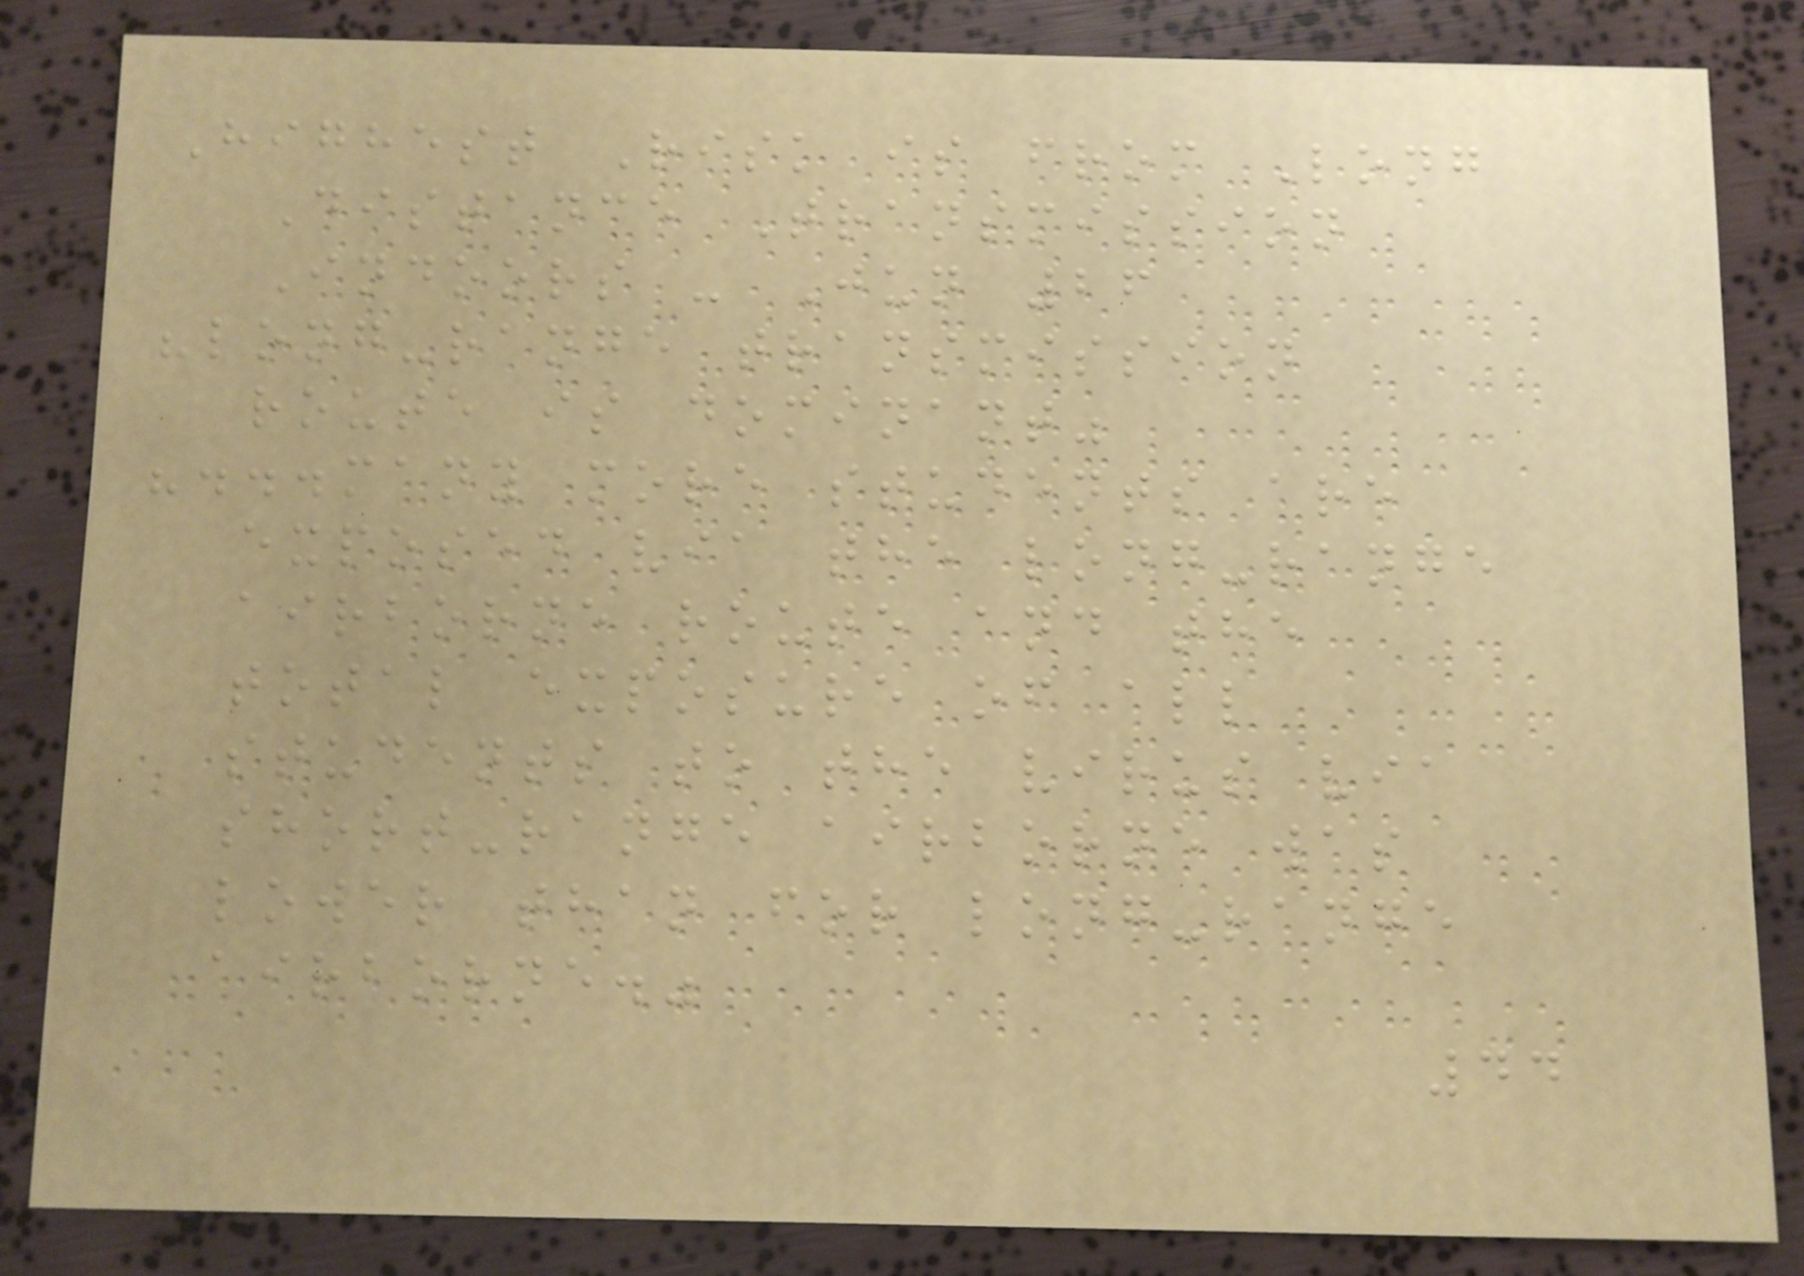Highest Risk is from Long
Distance Transmission
Indoors - Jun 26
"long-range transmission
route is dominant"
"...many more students are
exposed via the long-range
airborne route and the
total exposure of all
students to the virus via
short-range airborne was
lower than for long-range
airborne."
44
